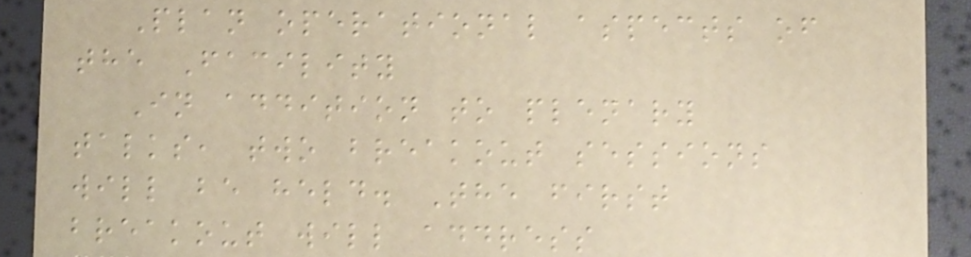Plan operational aspects of
the Facility
In addition to plenary
talks, two breakout sessions
will be held. The first
breakout will address
